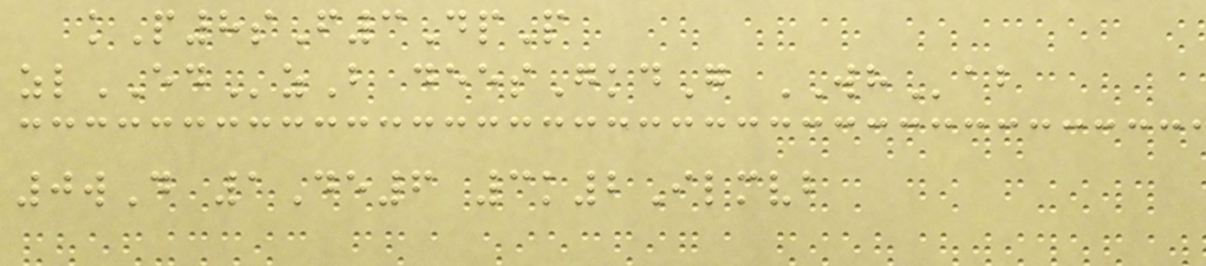kP8sF3DpP
zlEDzB deesGkdG WHab
0wD 1De6 3k2Ilmvb
